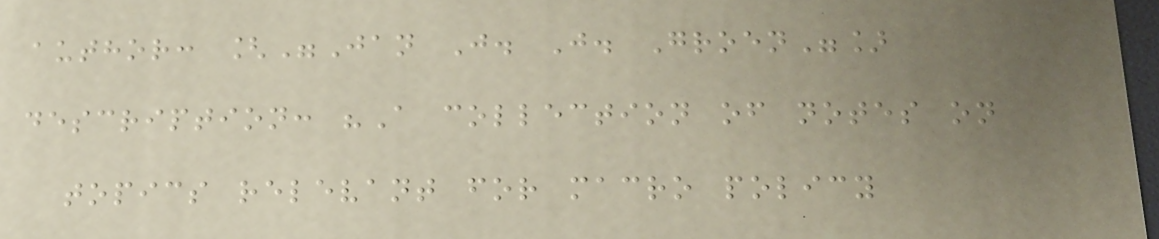author: ["Jan J. J. Groen"]
description: "A collection of notes on
topics relevant for macro policy
